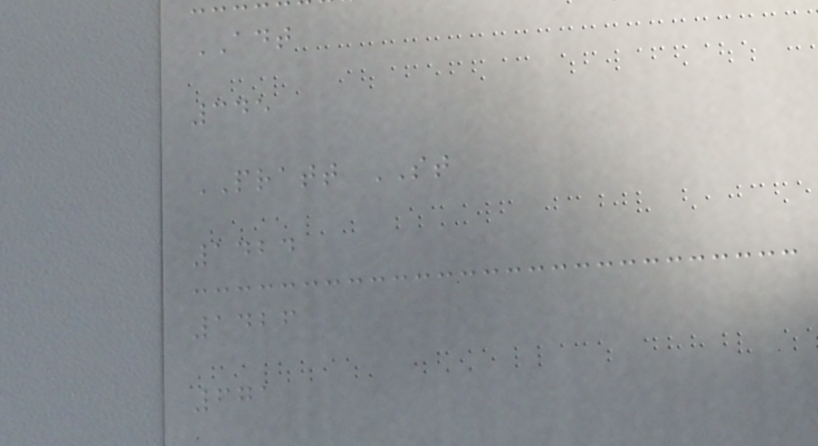ADT
345
PRATT ST
1424
1426
671
